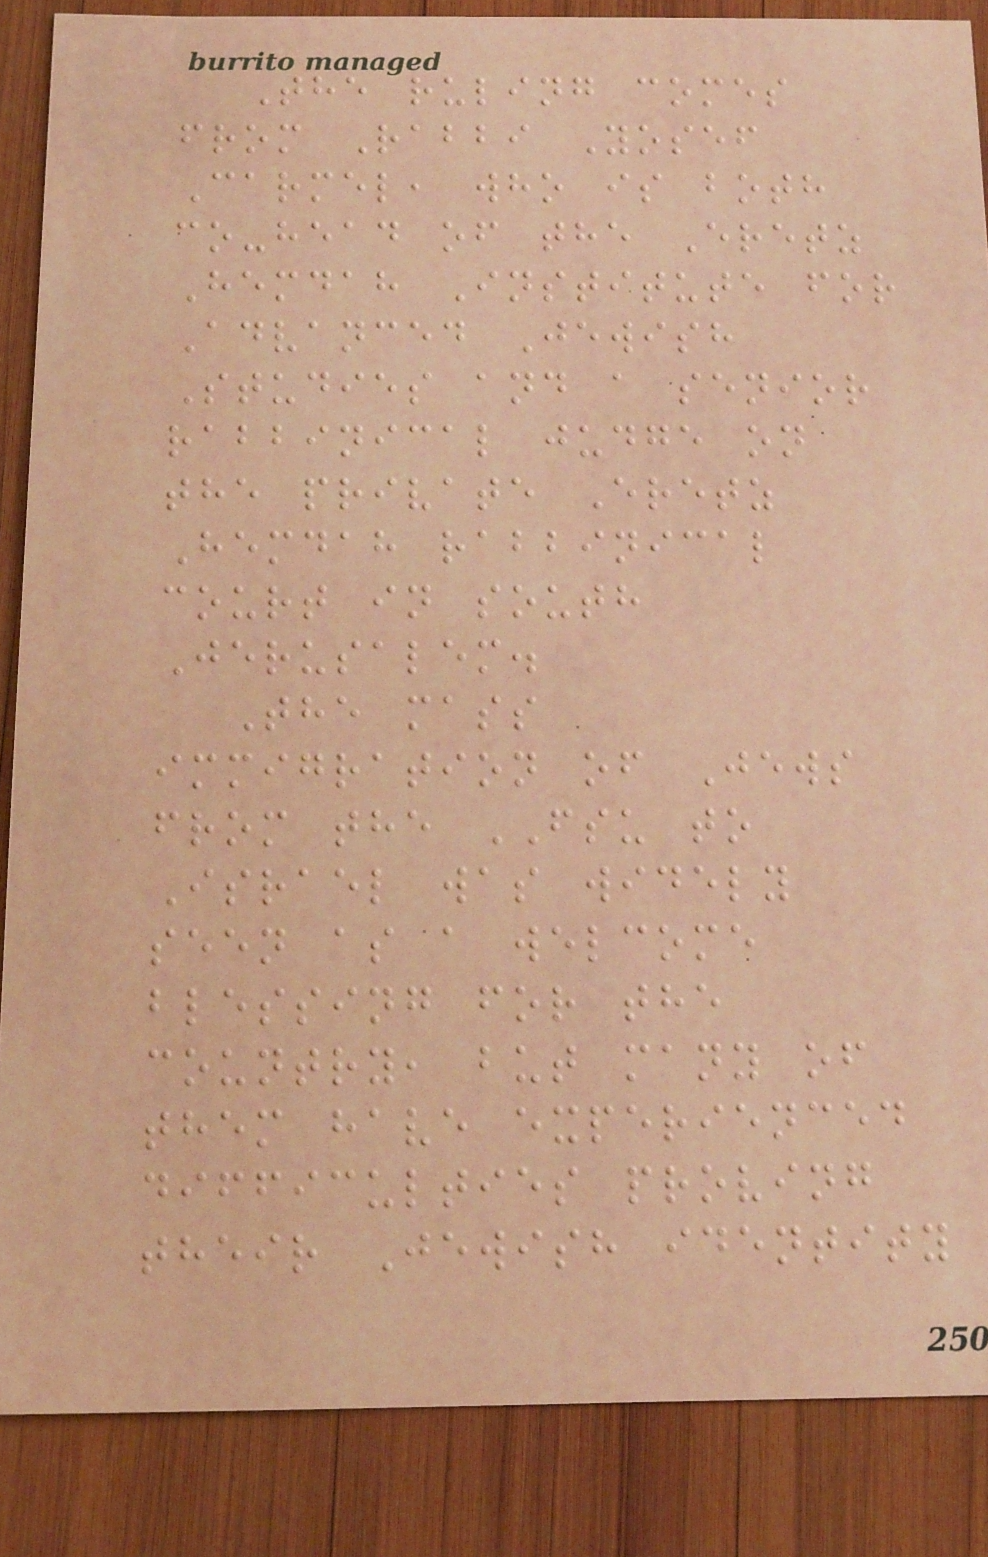The ruling comes
from Rabbi Yosef
Carmel, who is both
co-head of the Eretz
Hemdah Institute for
Advanced Jewish
Studies and a senior
rabbinical judge on
the private Eretz
Hemdah rabbinical
court in south
Jerusalem.
The mass
immigration of Jews
from the FSU to
Israel was widely
seen as a welcome
blessing for the
country, but many of
them have experienced
difficulties proving
their Jewish identity
